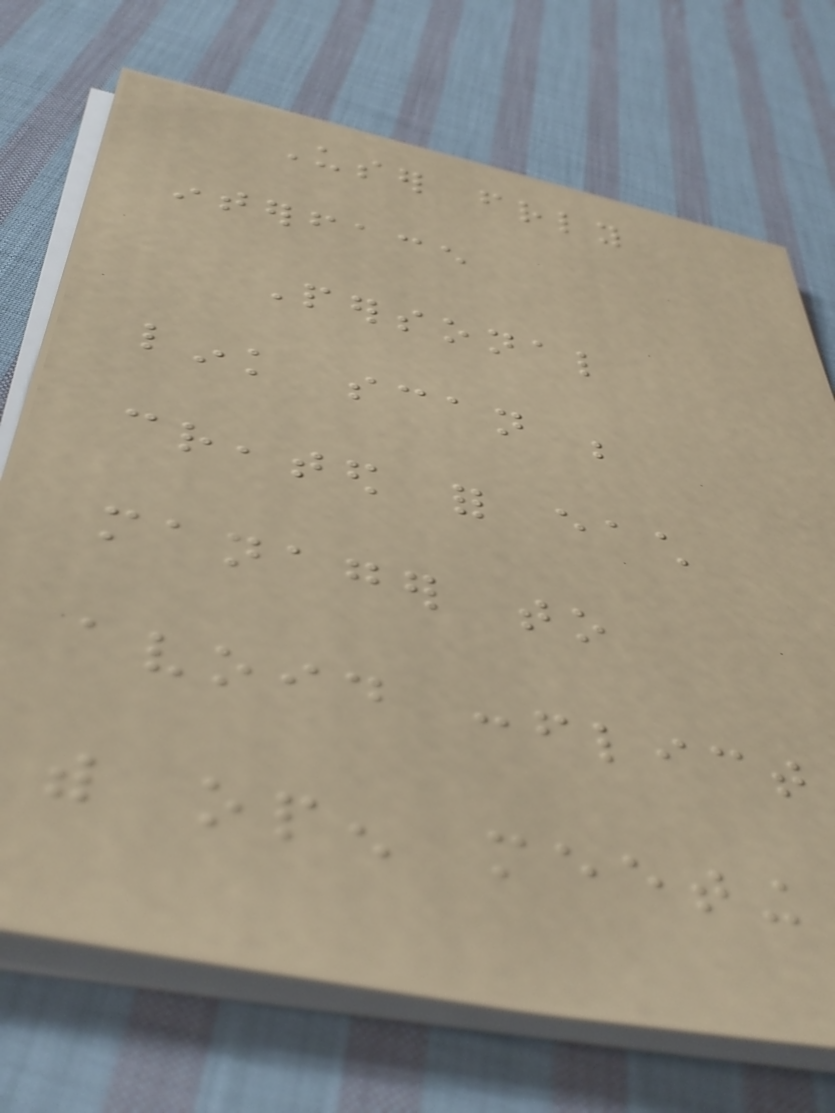User friendly
interface
Personal
link scan be
created for each
manager to
avoid conflict
with open meeting
